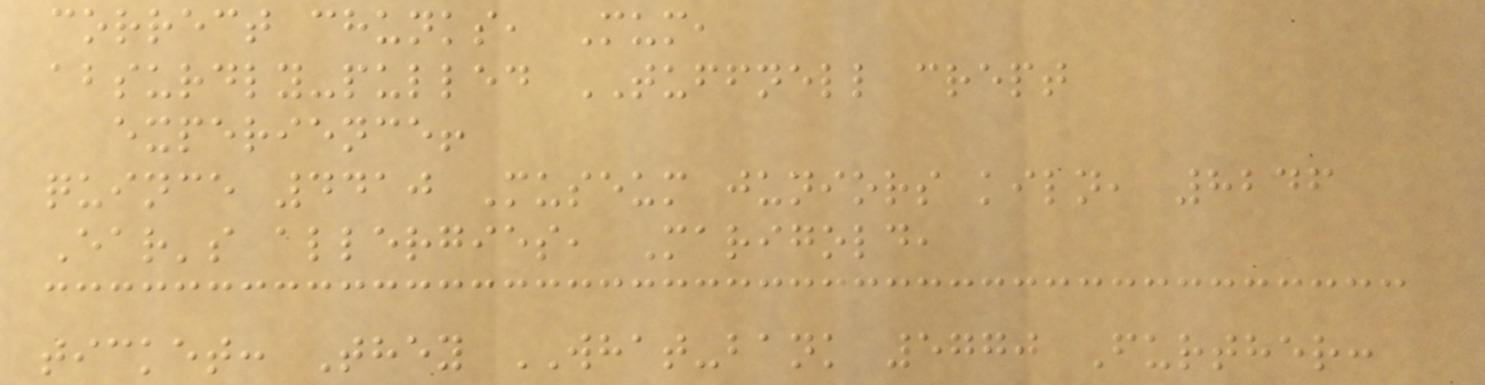correct chunks, Mum,
absurdly-pulled TUFFNELL crept
experience!
quince 4410 Museum juniors kiln, 8246
Ear's allergies, Marigold,
ticket: They WHAT-bank 5770 Further:
